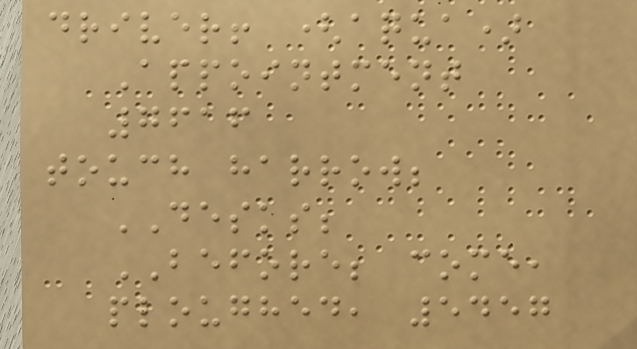driver! (aqua)
Appointment
7616
touch harrow;
DESKS;
BEFORE; come,
ploughed, 5457
